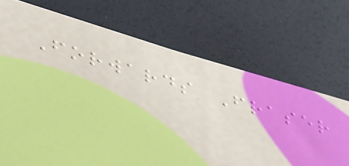Forwards Fraser
